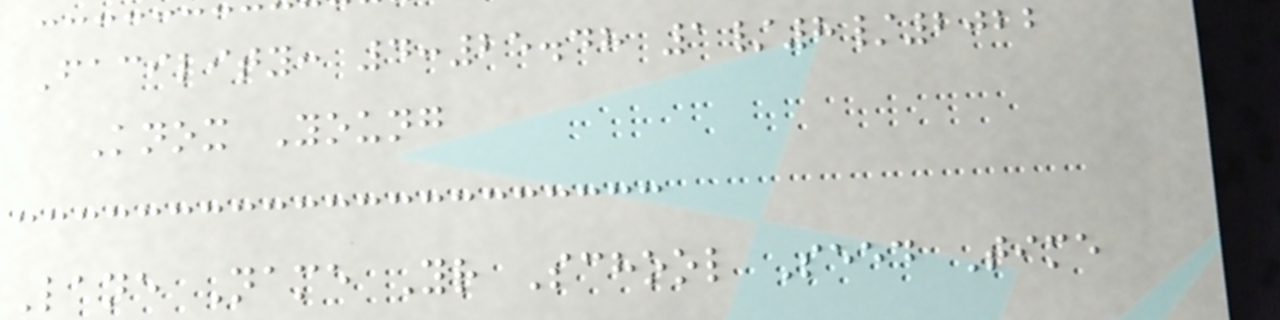Facility: 4:25.48 1/8/2022
Knox Young
Lane Name Yr School Seed Time
